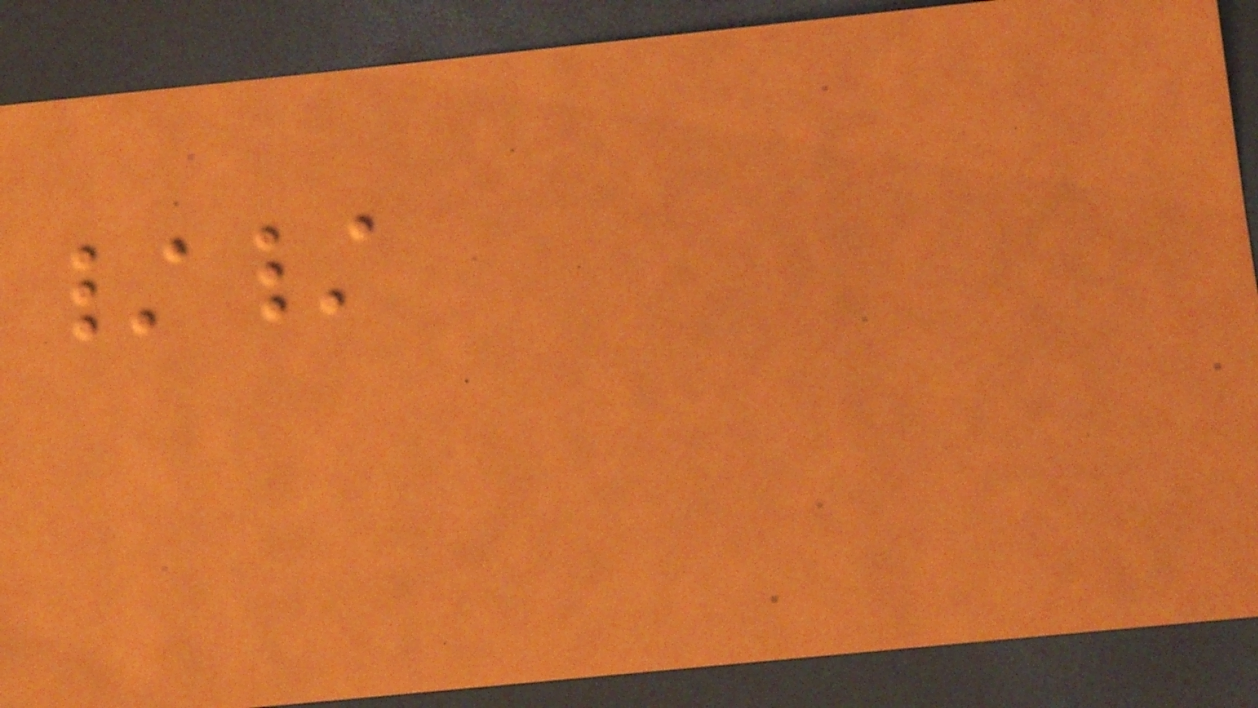//
